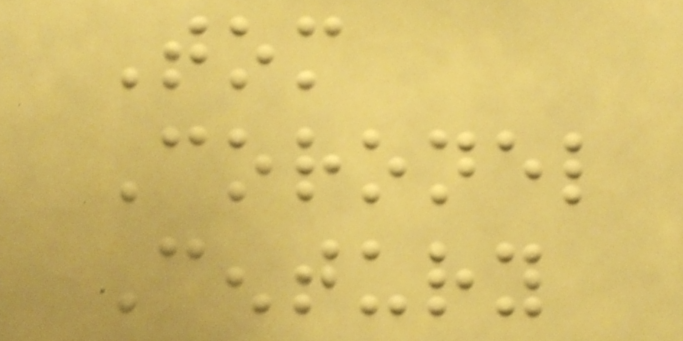Tom
Coronel
Century
